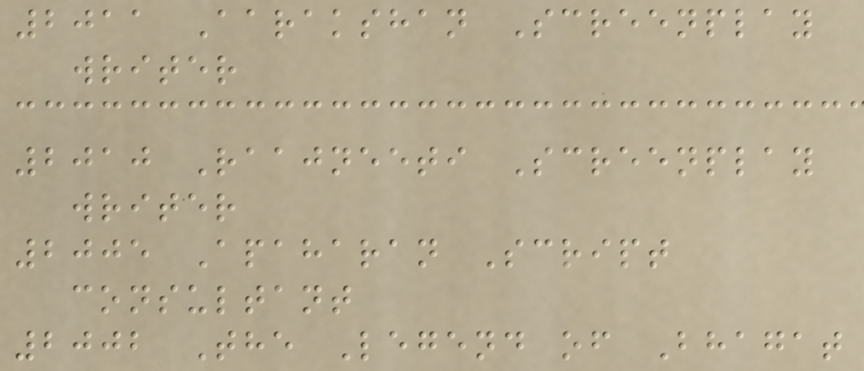2011 Aarakshan Screenplay
writer
2010 Raajneeti Screenplay
writer
2005 Apaharan Script
consultant
2002 The Legend of Bhagat
